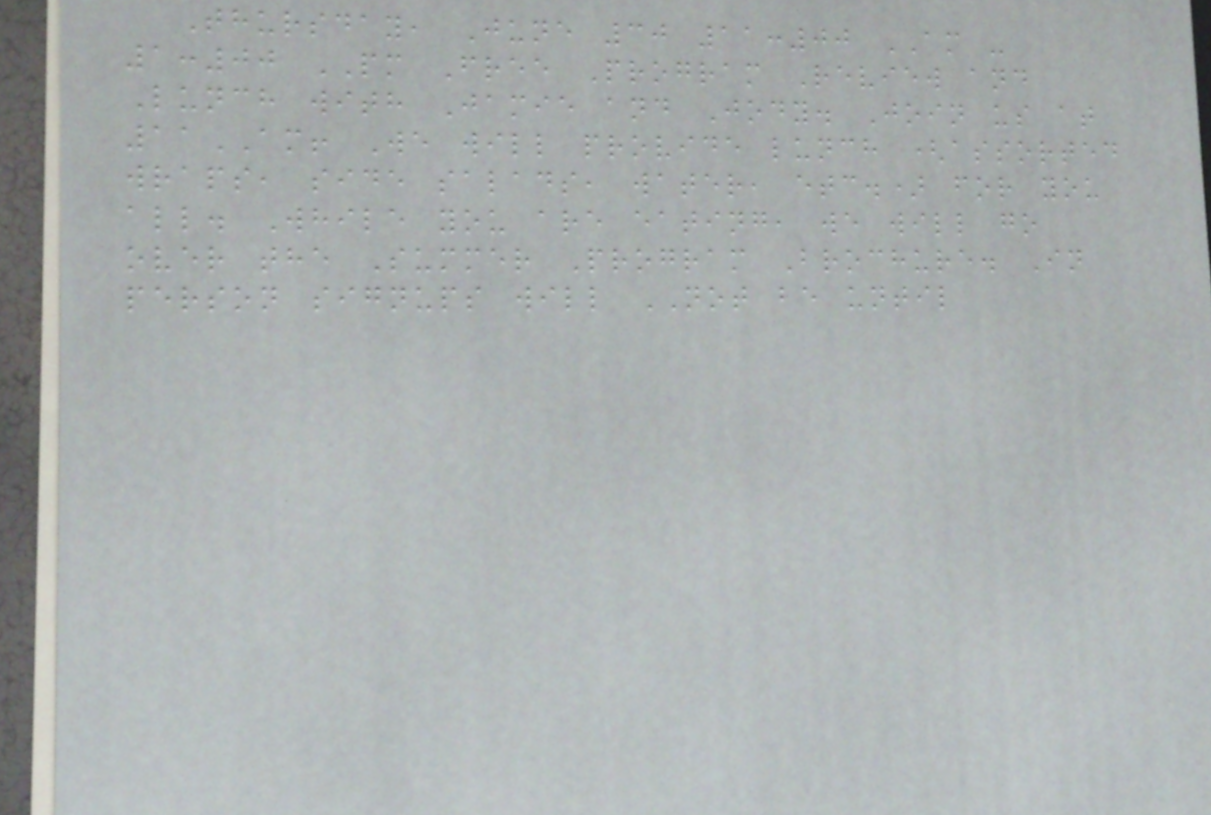Thursday, June 30 11:00 AM -
1:00 PM Free Program Review and
Lunch with Jamie and Jody. Join us at
11AM! We will provide lunch (assorted
wraps, side salads, water, etc.) for you
all. While you are eating, we will go
over the Summer Program Brochure. In
person signups will NOT be until
